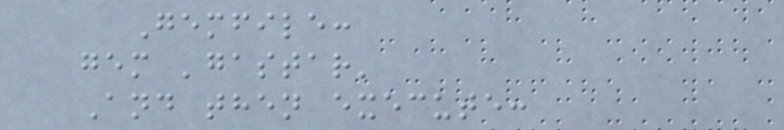Gemfile:
gem 'gastar'
And then execute:
